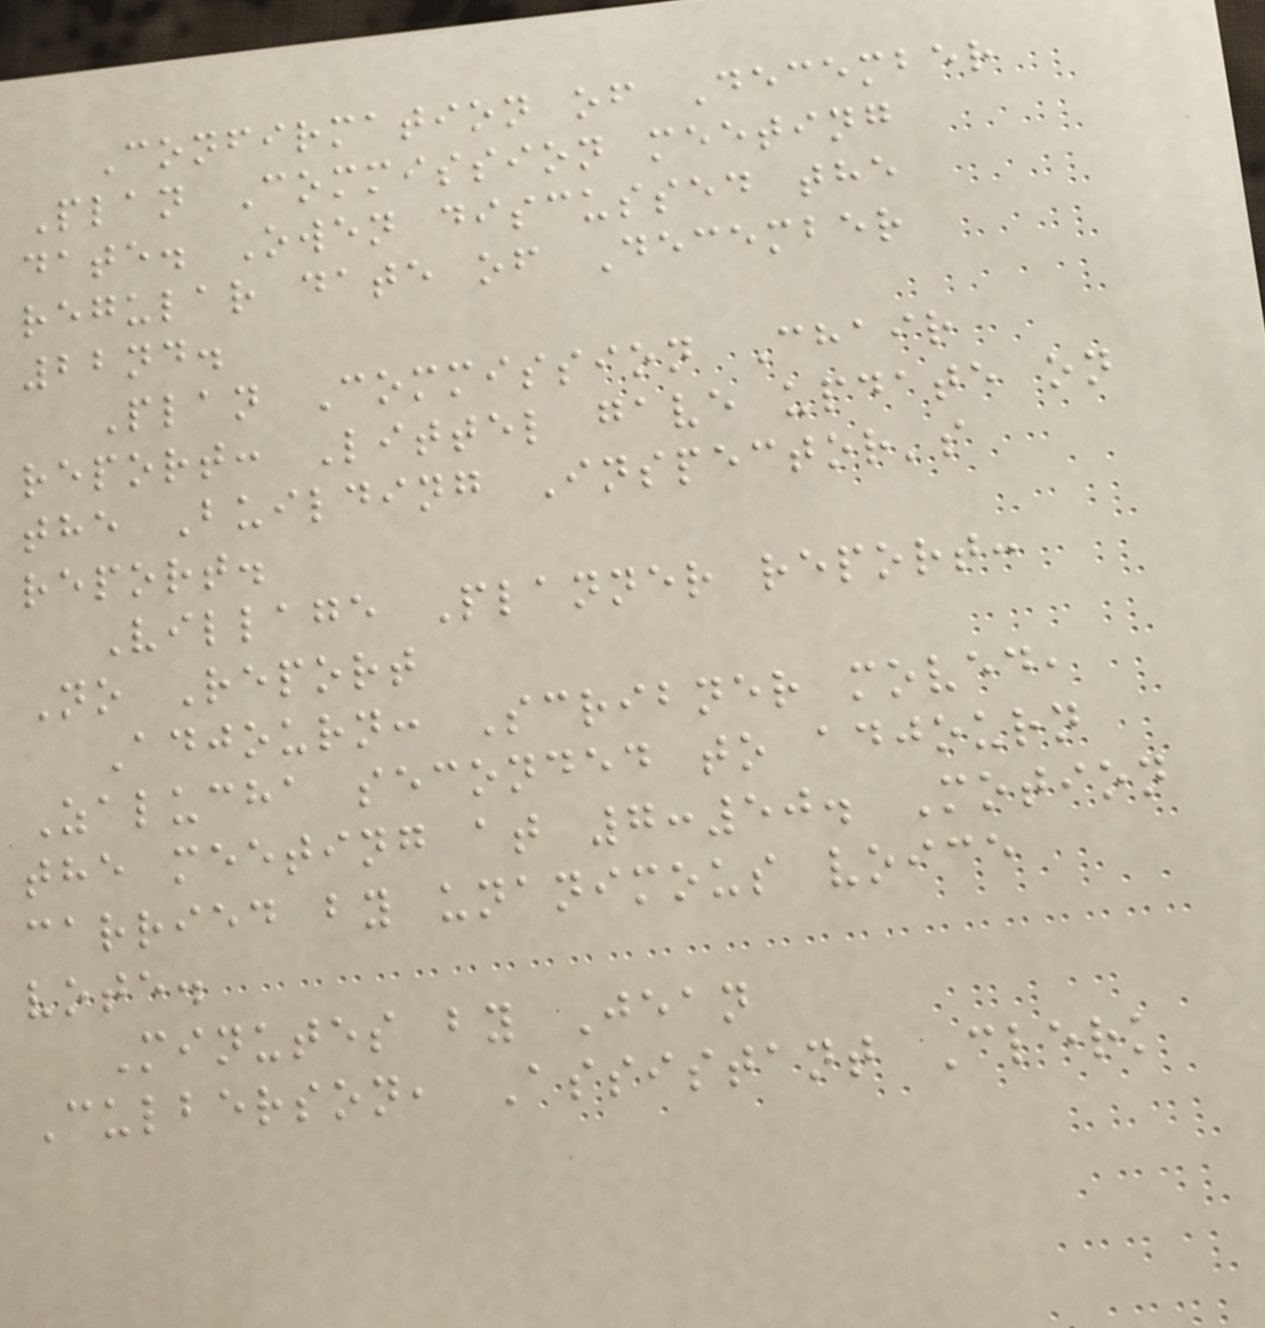Confirmation of December
Plan Commission meeting
date. Owen discussed the
regular date of December
22nd.
Plan Commission Chair
report: Littel gave update on
the Building Inspector's
report.
Village Planner report:
No Report
Adjourn: Scribner moved,
Zalucha seconded to adjourn
the meeting at 7:50. Motion
carried by unanimous voice
vote.
Minutes by Jean
Culberson, Assistant Clerk
